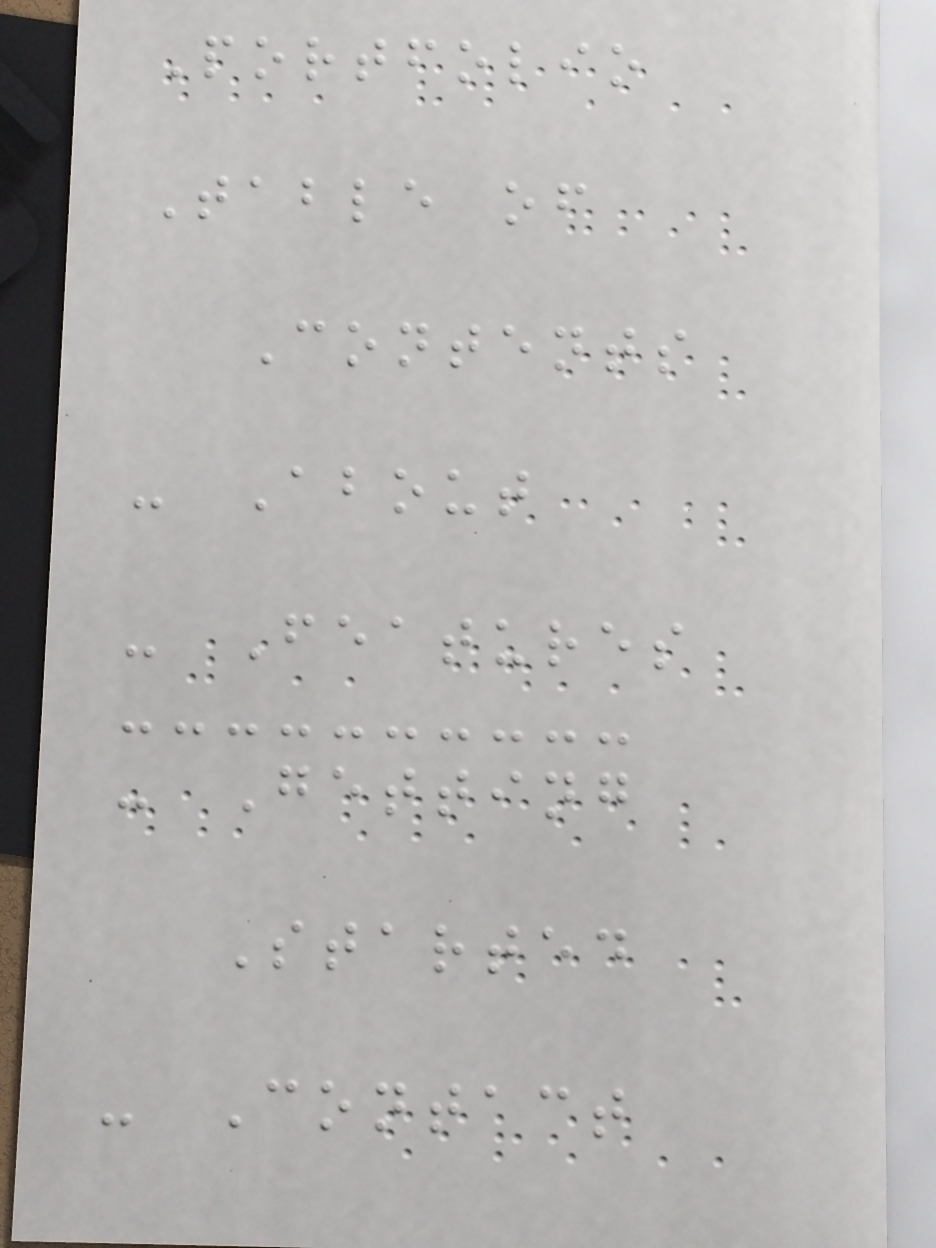Portfolio
Table of
Contents
- About
- Features
- Getting
Started
- Contact
